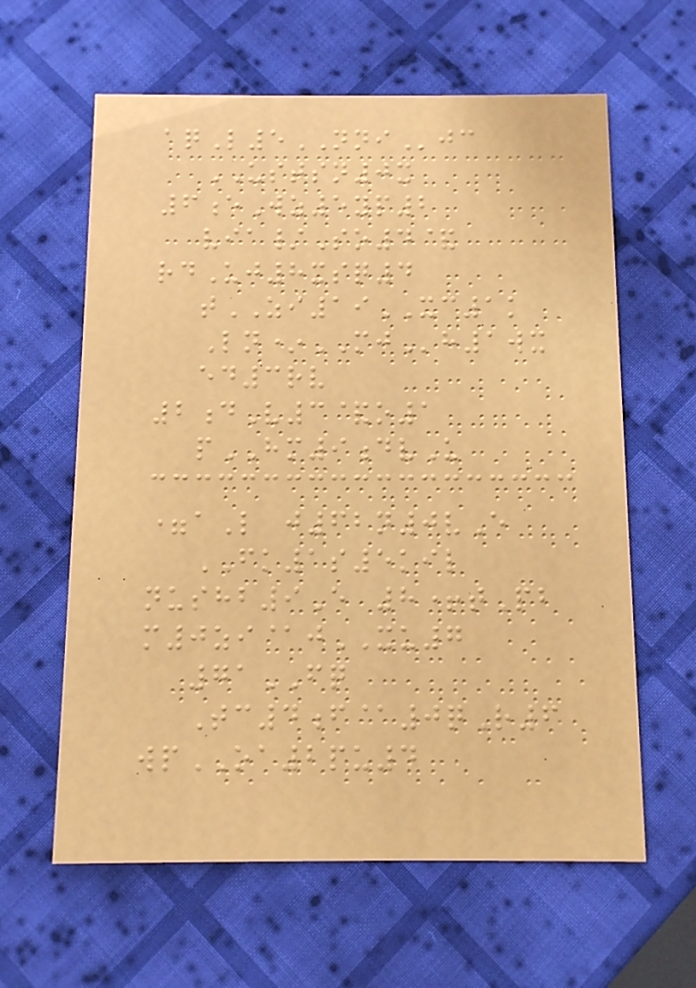aqL5NNIjc
USTSN0x
6eWz5yp2
via/So4&
rdUj8xsq4
tZI19XC1k
Ln*MJh1wx
ed3rv
2dV3&o1
pHM9dvU
=aL j62n0vE
FK1s5kil
nushb9E 8+tPb
m0zi@jXU7
71FQ
Tc4f@0qR6
wpOA2pu4
